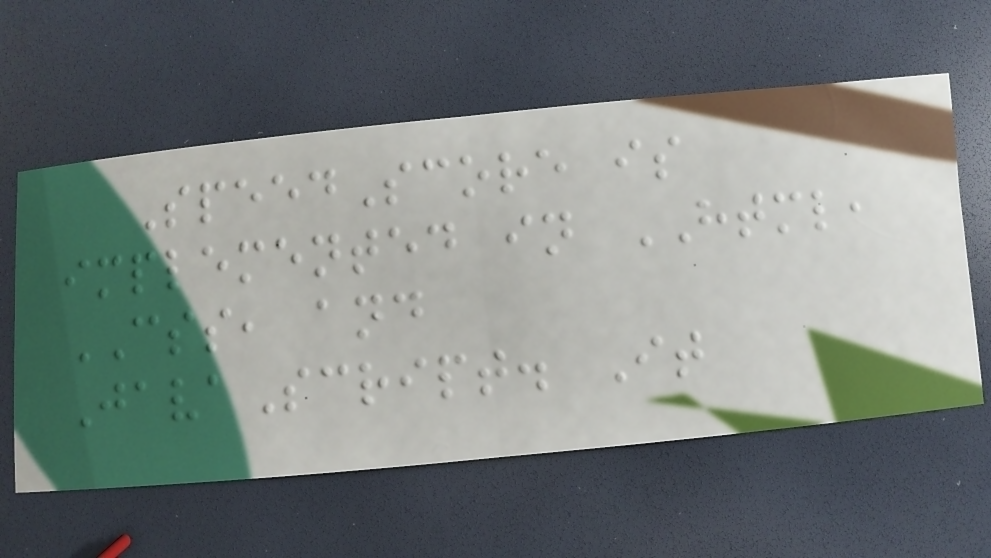SpeedScore is
implemented in HTML,
CSS, and
JavaScript. It
